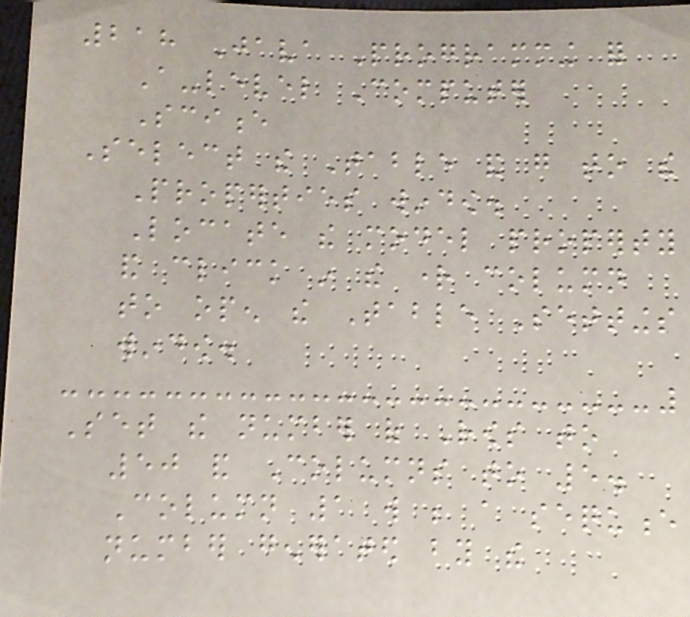218 Java Programming for
A-level Computer
Science
Select the Table and go to the
Properties window.
Locate the model property
and click in the right column
to open the Table Settings
window.
Set the number of Rows to
50 and Columns to 5.
Column 1 will be a sequence
number generated by the
